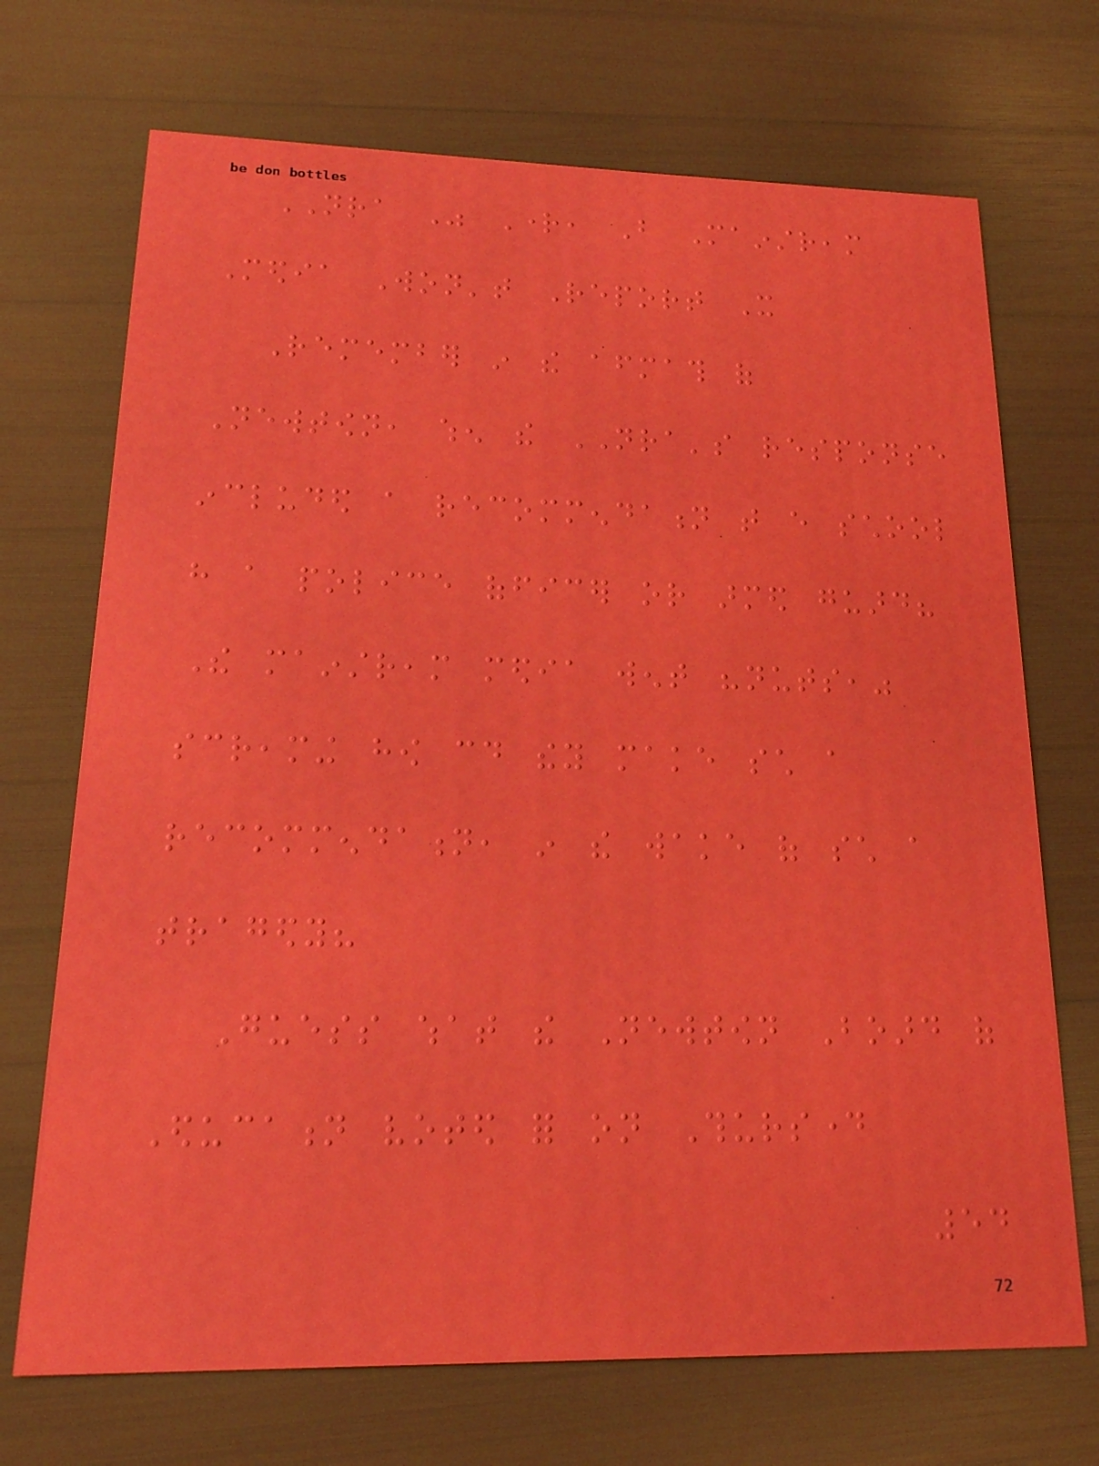NRA Was Right, But Mainstream
Media Won't Report It
Remember in the aftermath of
Newtown, when the NRA's response
included a recommendation that every school
have a police officer or armed guard?
The mainstream media went "nuts,"
screaming how could they make such a
recommendation, in the wake of such a
tragedy?
Guess what the Newtown Board of
Education voted for on Thursday
54
